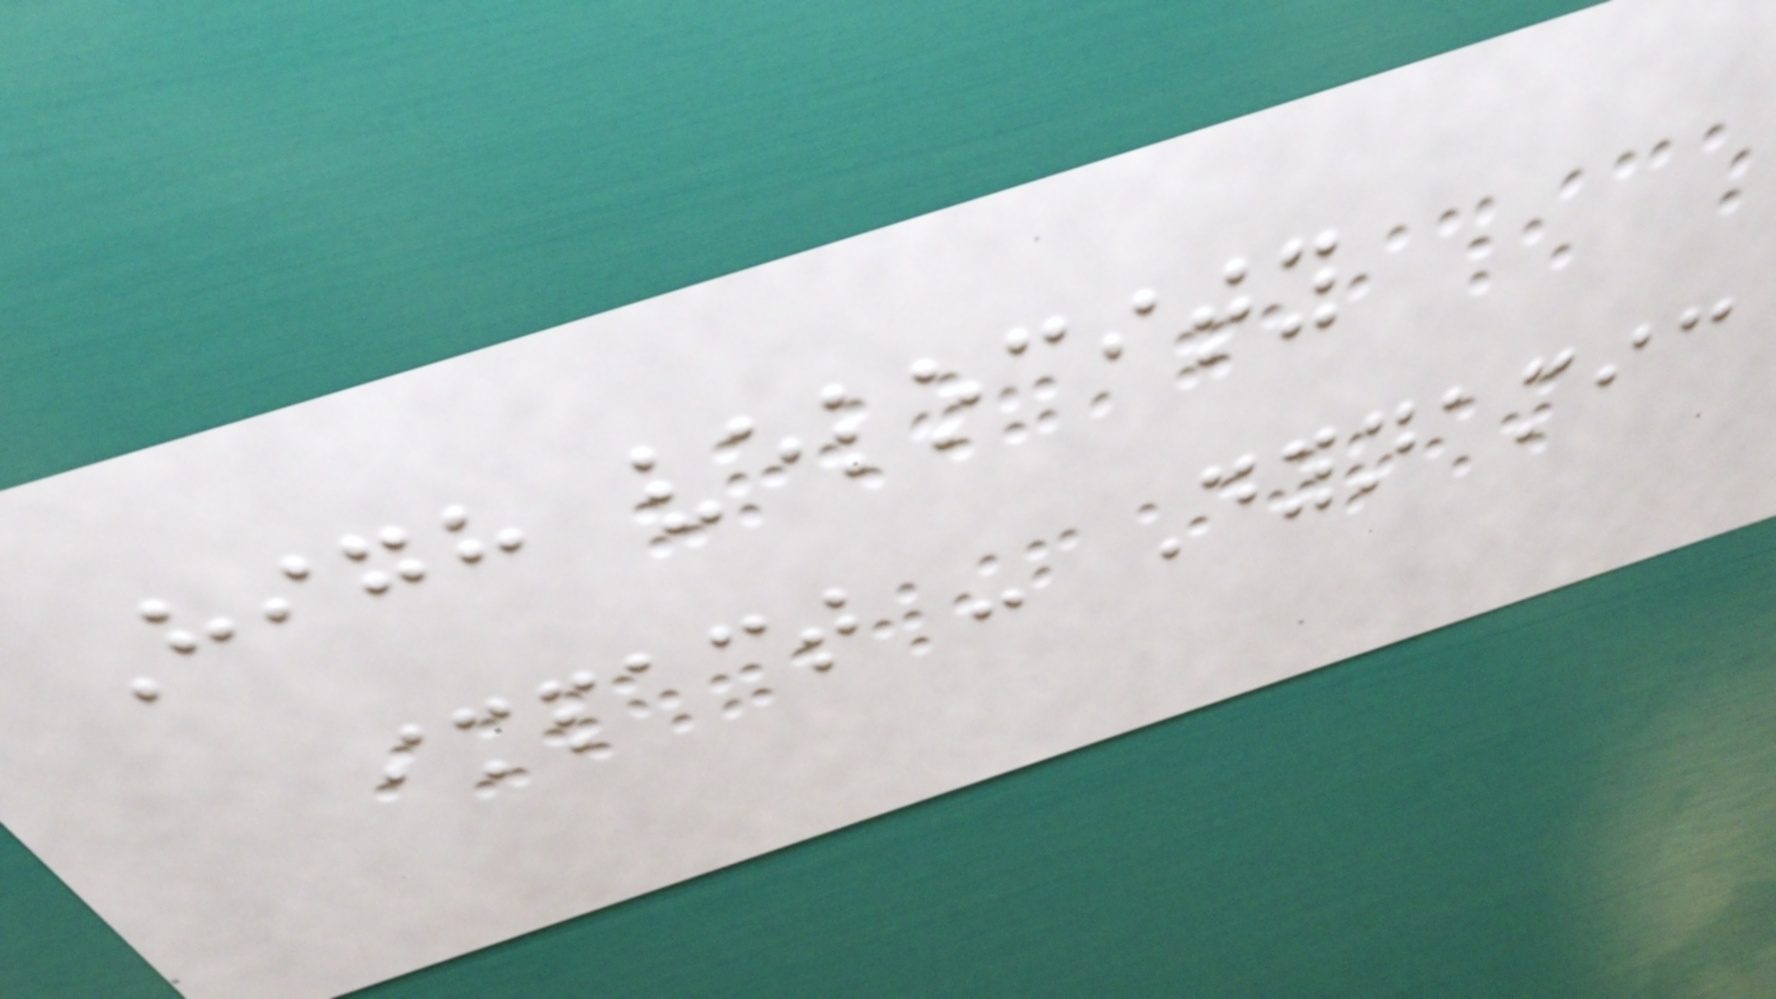High velocity
impact - Dynamic
